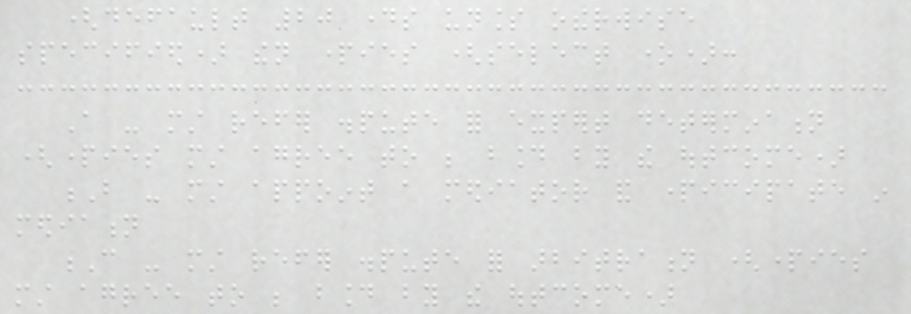(default 20 days unless otherwise
specified) then parties (select one):
A - must refer dispute for expert determination
(parties must agree to be bound by the outcome)
B - must appoint a mediator and participate in
mediation
C - must refer dispute for arbitration (parties
must agree to be bound by the outcome)
